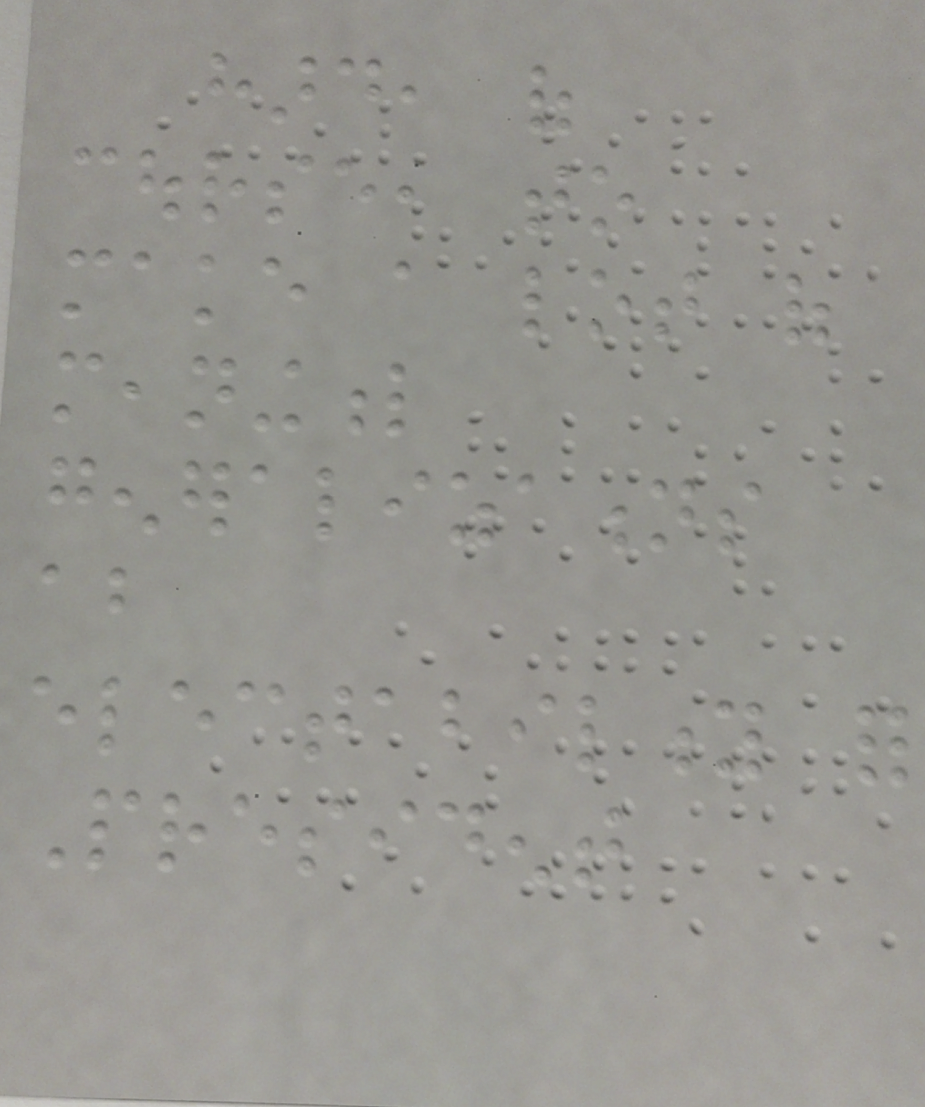hard, of
course, to
make a lot of
meaningful
generalizations
about
electability for
President
